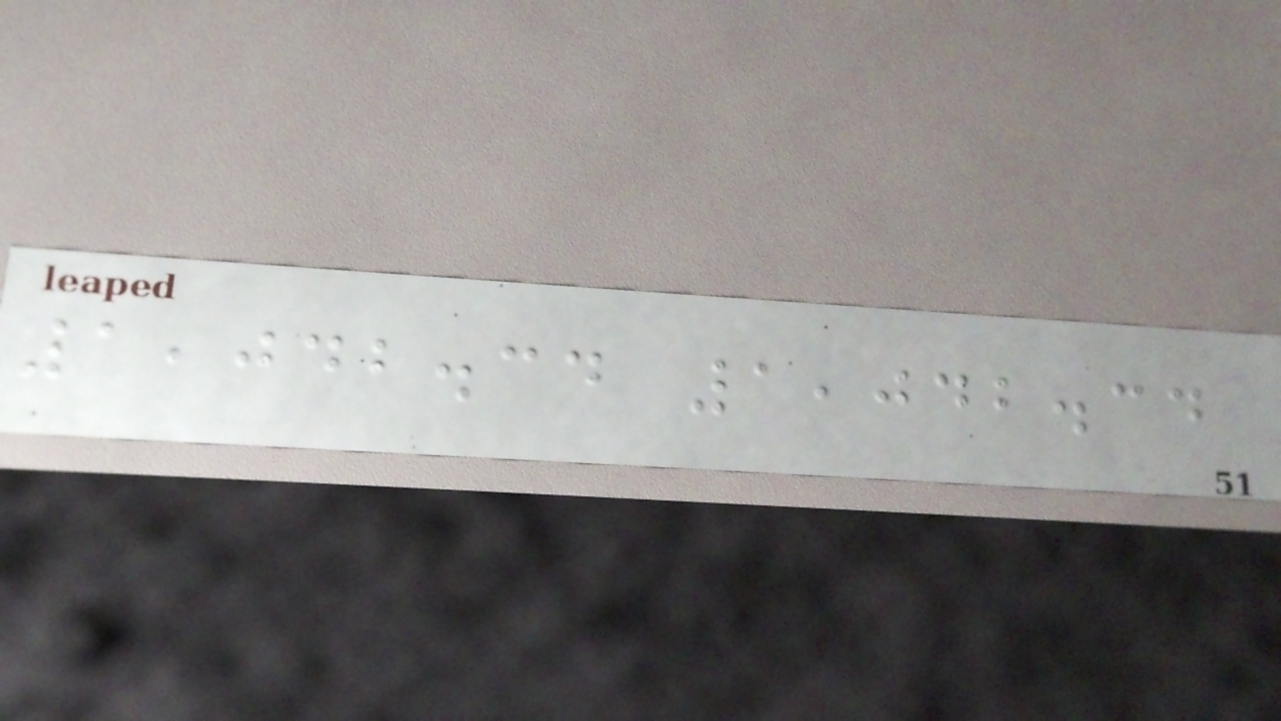1,042.34 1,042.34
